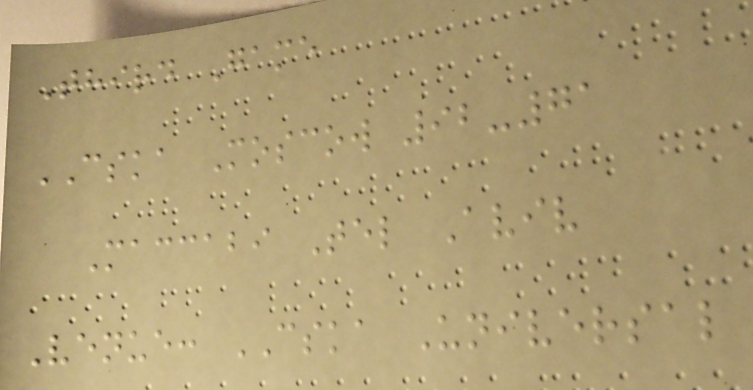Third Game
CSKA Moscow 92-71
Maccabi Tel Aviv
Venue: CSKA Universal
